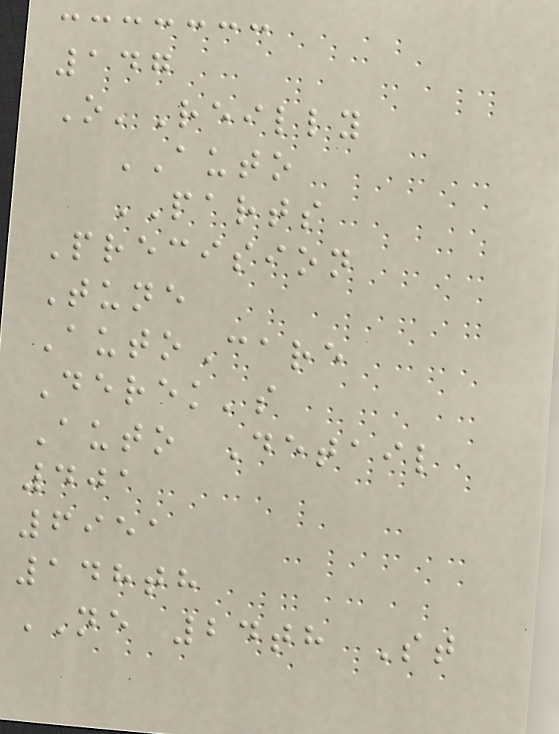147
O'Reilly
AUTO
PARTS
Precision
Tune
AutoCare
Derek's
Auto Detail
401
6951
148th
NE 24th St
